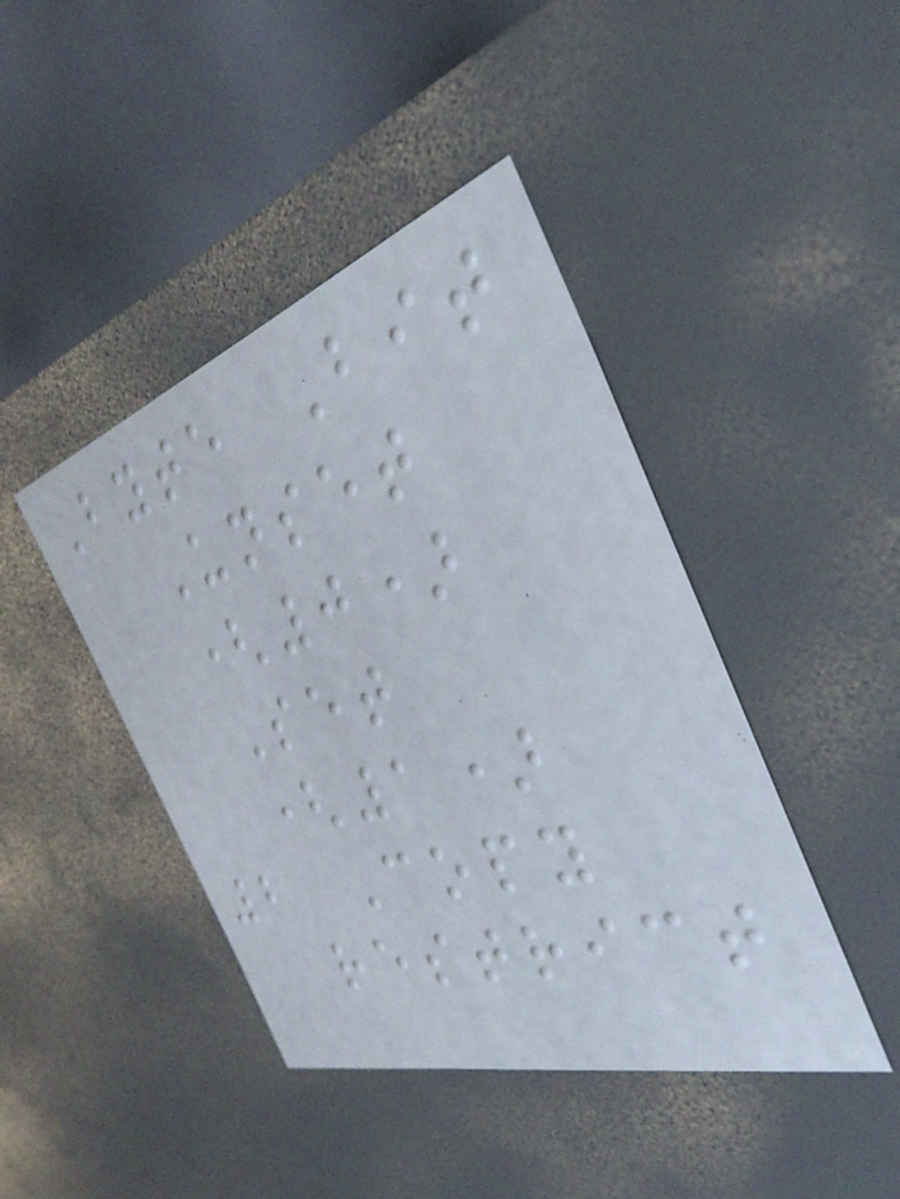Byte Bit
Unset
(0)
Set
(1)
2 Copy
restrict
